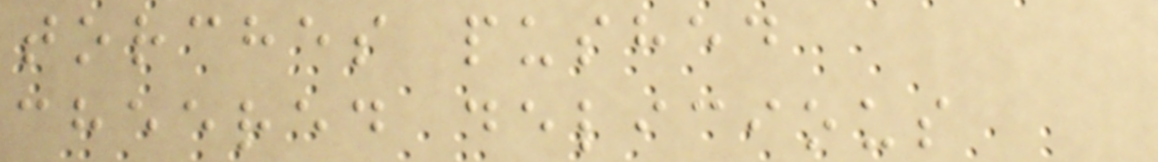torches pushed
cheered delicious
